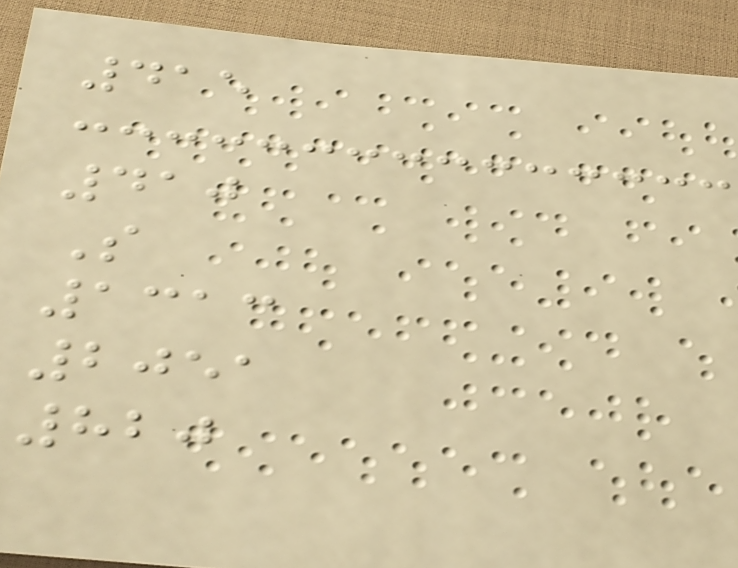415
410
S
1313
2051
820
